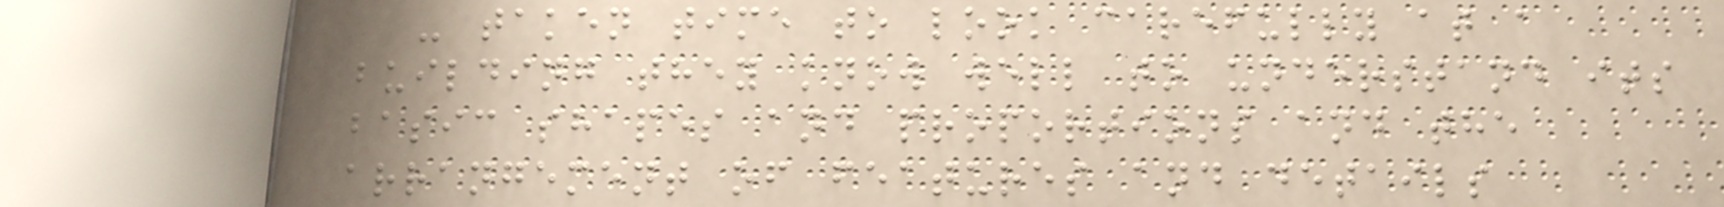- taken time to look carefully at a
building they know well to understand its
basic shapes and proportions and the
arrangement of features and details
